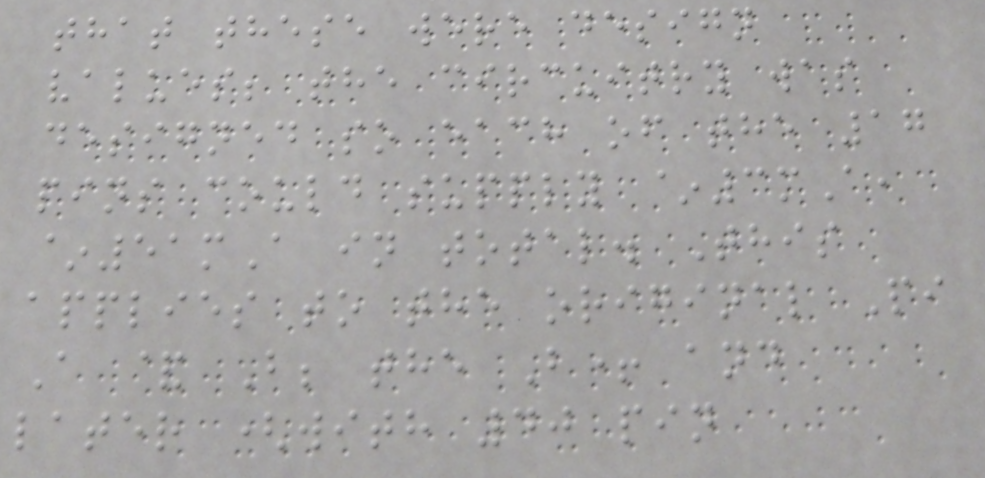that these were design
values; the circuitry was
designed so each of the 17
pins could supply ~3mA,
~51mA in total. This
applies to the original Pi
A & B; the B+ and
later (with 40 pin
